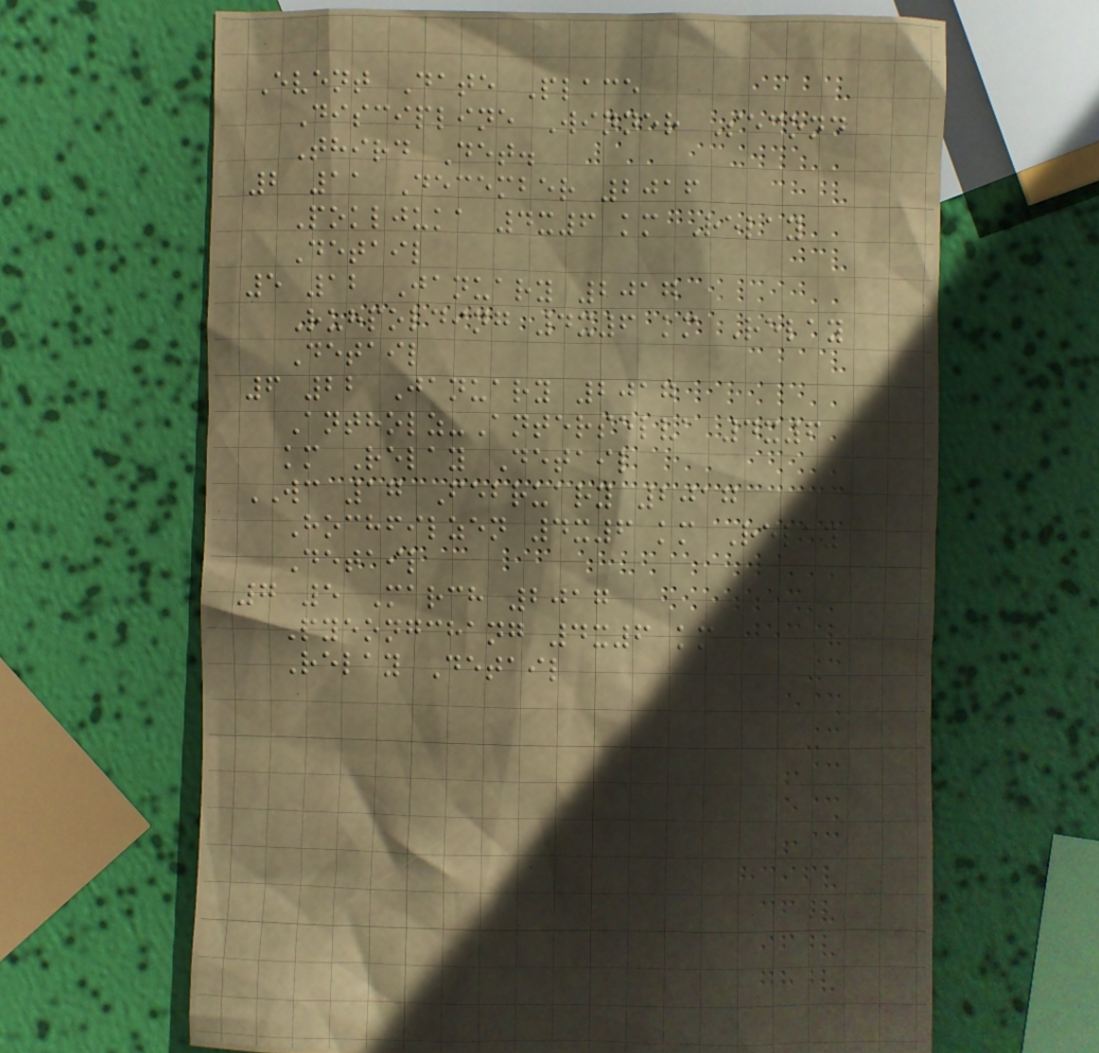Event Date Place
Discipline Winner Second
Third Det.
2 11 December 2016
Pokljuka 4x6 km Relay
Detail
5 12 January 2017
Ruhpolding 4x6 km Relay
Detail
6 22 January 2017
Antholz-Anterselva 4x6
km Relay Detail
WC 17 February 2017
Hochfilzen 4x6 km Relay
Detail
7 5 March 2017
Pyeongchang 4x6 km
Relay Detail
